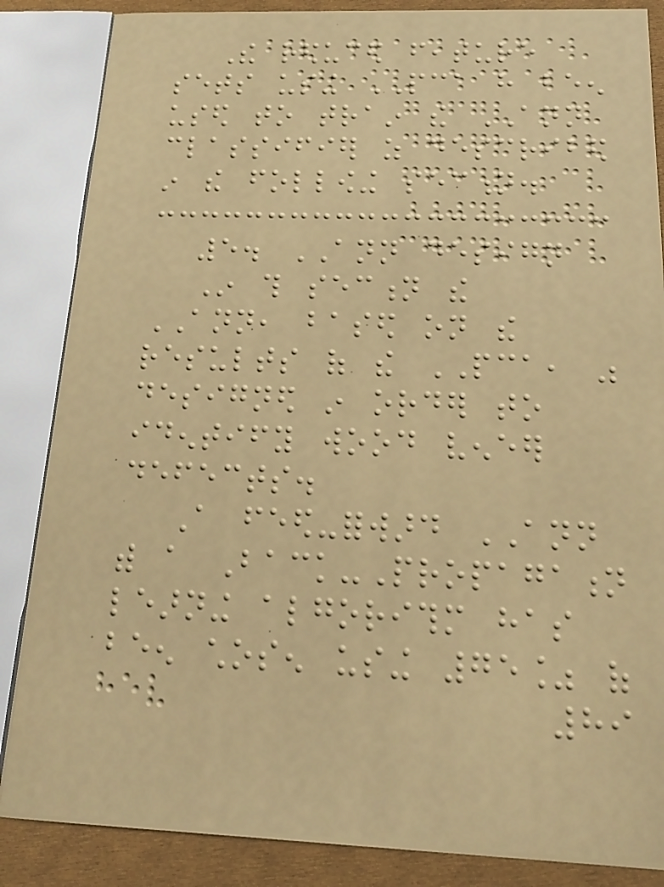The reduced feature
sets using PCA have been
used to train the ANN
classifier as described
in the following section.
5. ANN design
In this section the
ANN, based on the
results of the PCA, was
designed in order to
identify wood veneer
defects.
A feed-forward ANN
with a Back-Propagation
learning algorithm has
been chosen using 75% of
89
